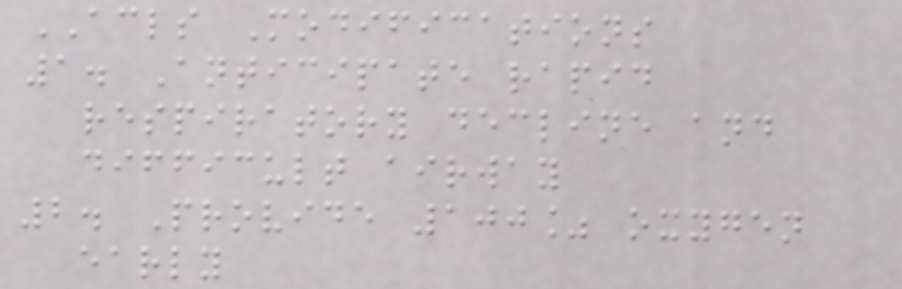ACLS Modifications
1. Anticipate rapid
respiratory decline and
difficult airway
2. Provide 100% oxygen
early
